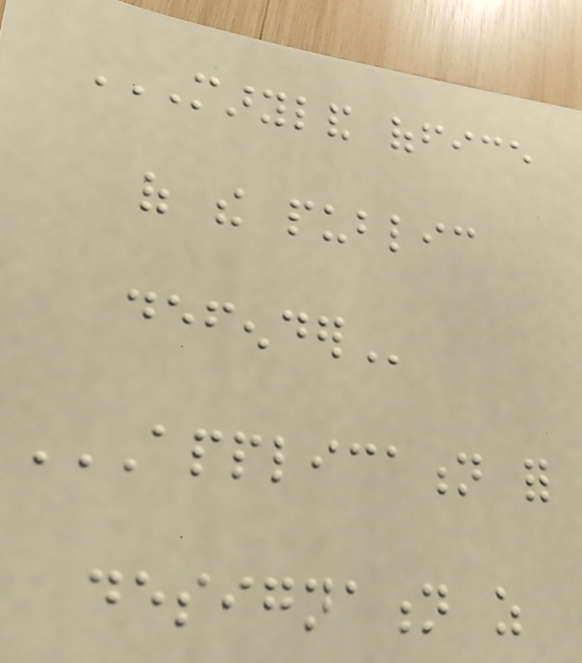MARYLAND OFFICE
OF THE PUBLIC
DEFENDER
APPLICATION FOR
DESIGNATION AS
